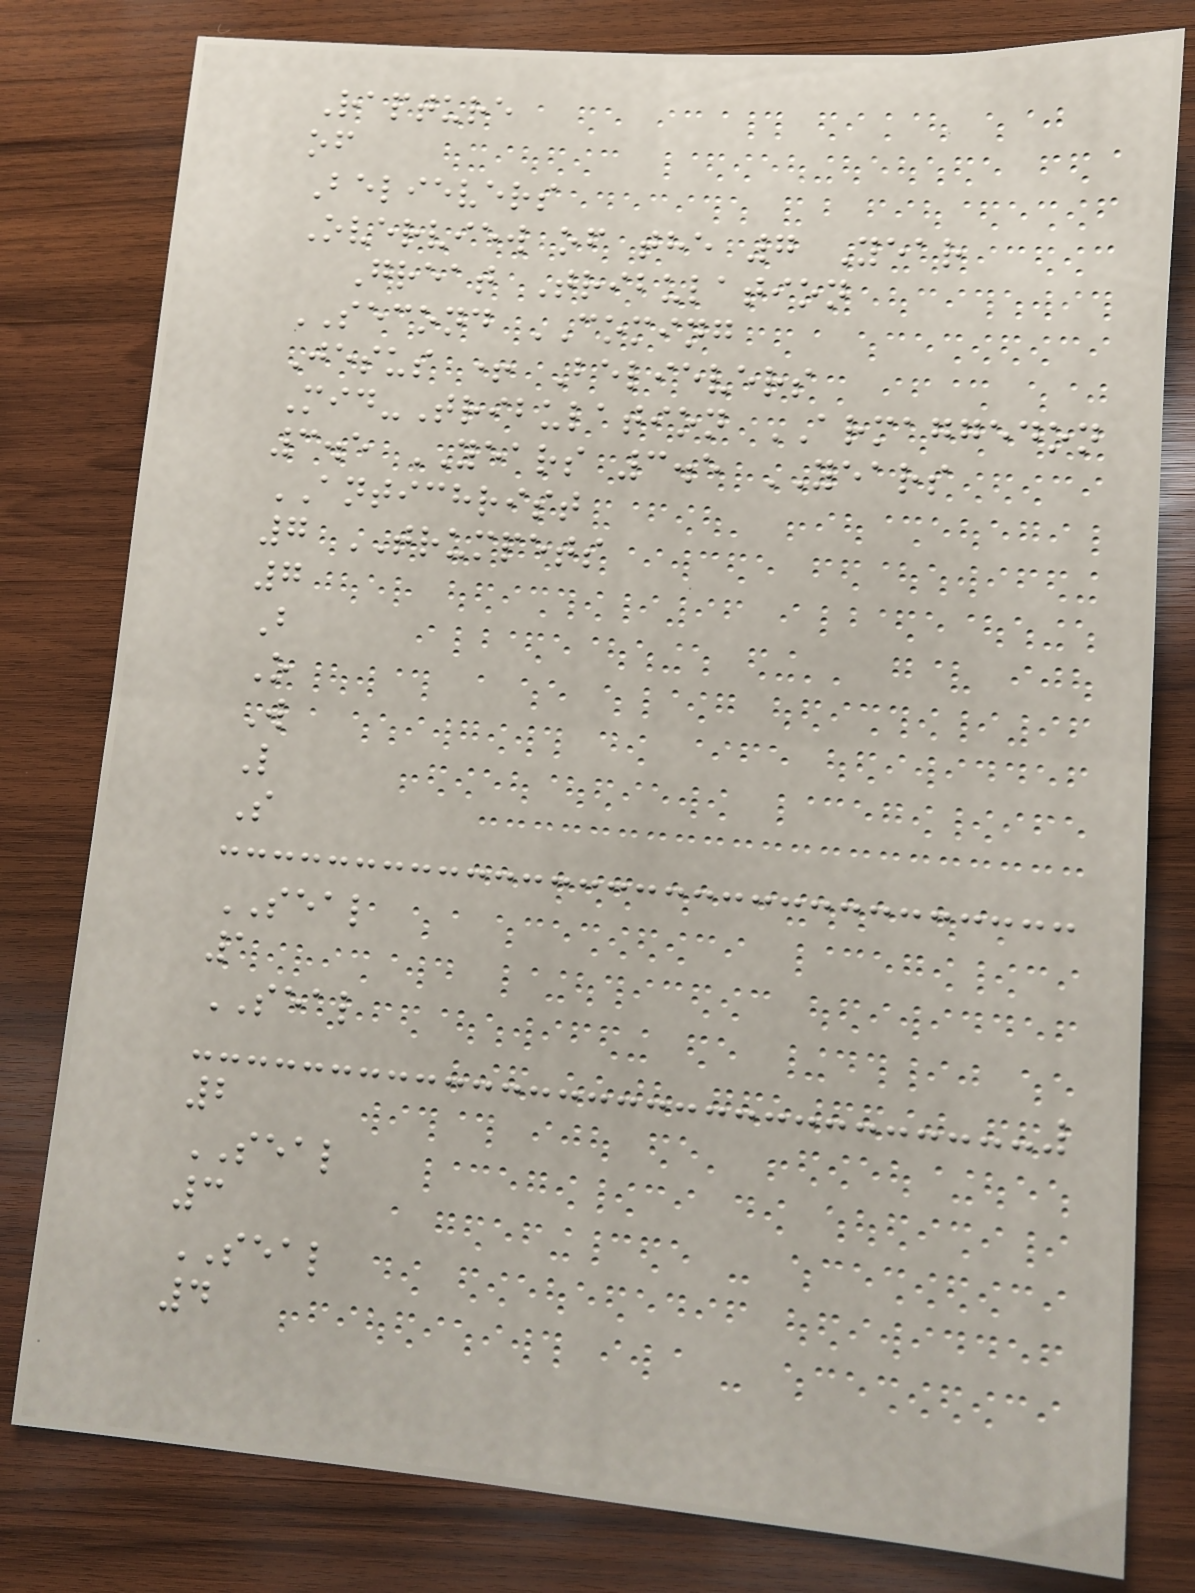Rapture
of
Believers
Overview of the 7 Year
Great Tribulation
SECOND COMING
Jesus + Believers
Mid-Tribulation ARMAGGEDON
3.5 YEARS 3.5 YEARS
ANTICHRIST
7 TRUMPETS
7
B
O
W
L
S
SEAL
1
SEAL
2
SEAL
3
SEAL
4
